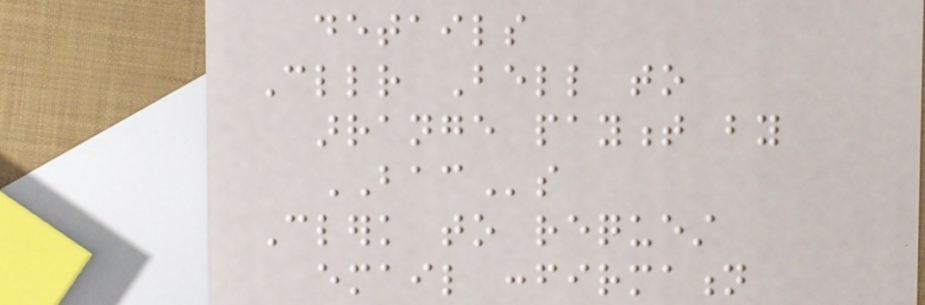details
Cllr Bell to
arrange payment by
BACs
Clerk to request
email confirmation
